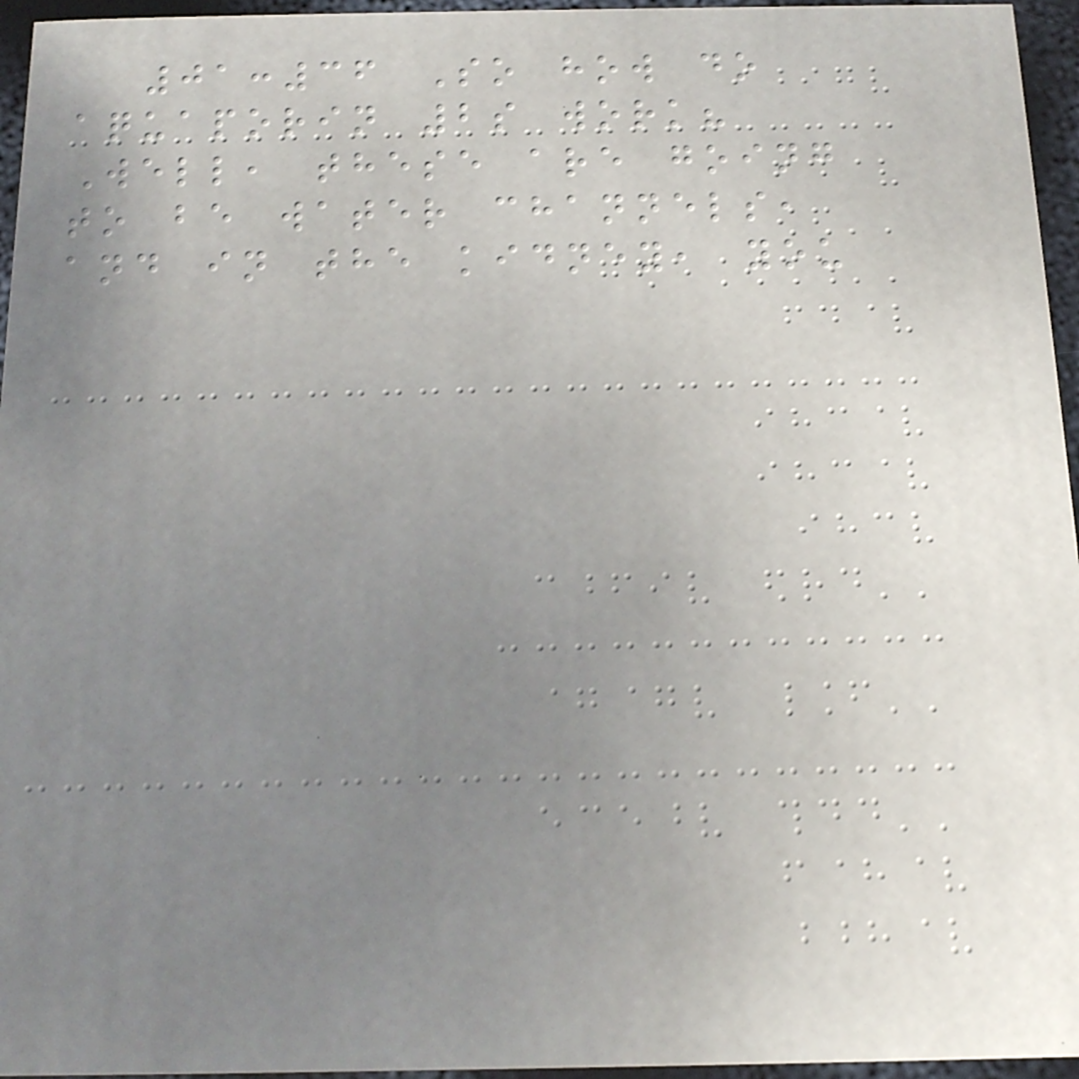01:36 So how do
aquaporin 2s work?
Well, these are going
to be water channels,
and in the kidney, you
